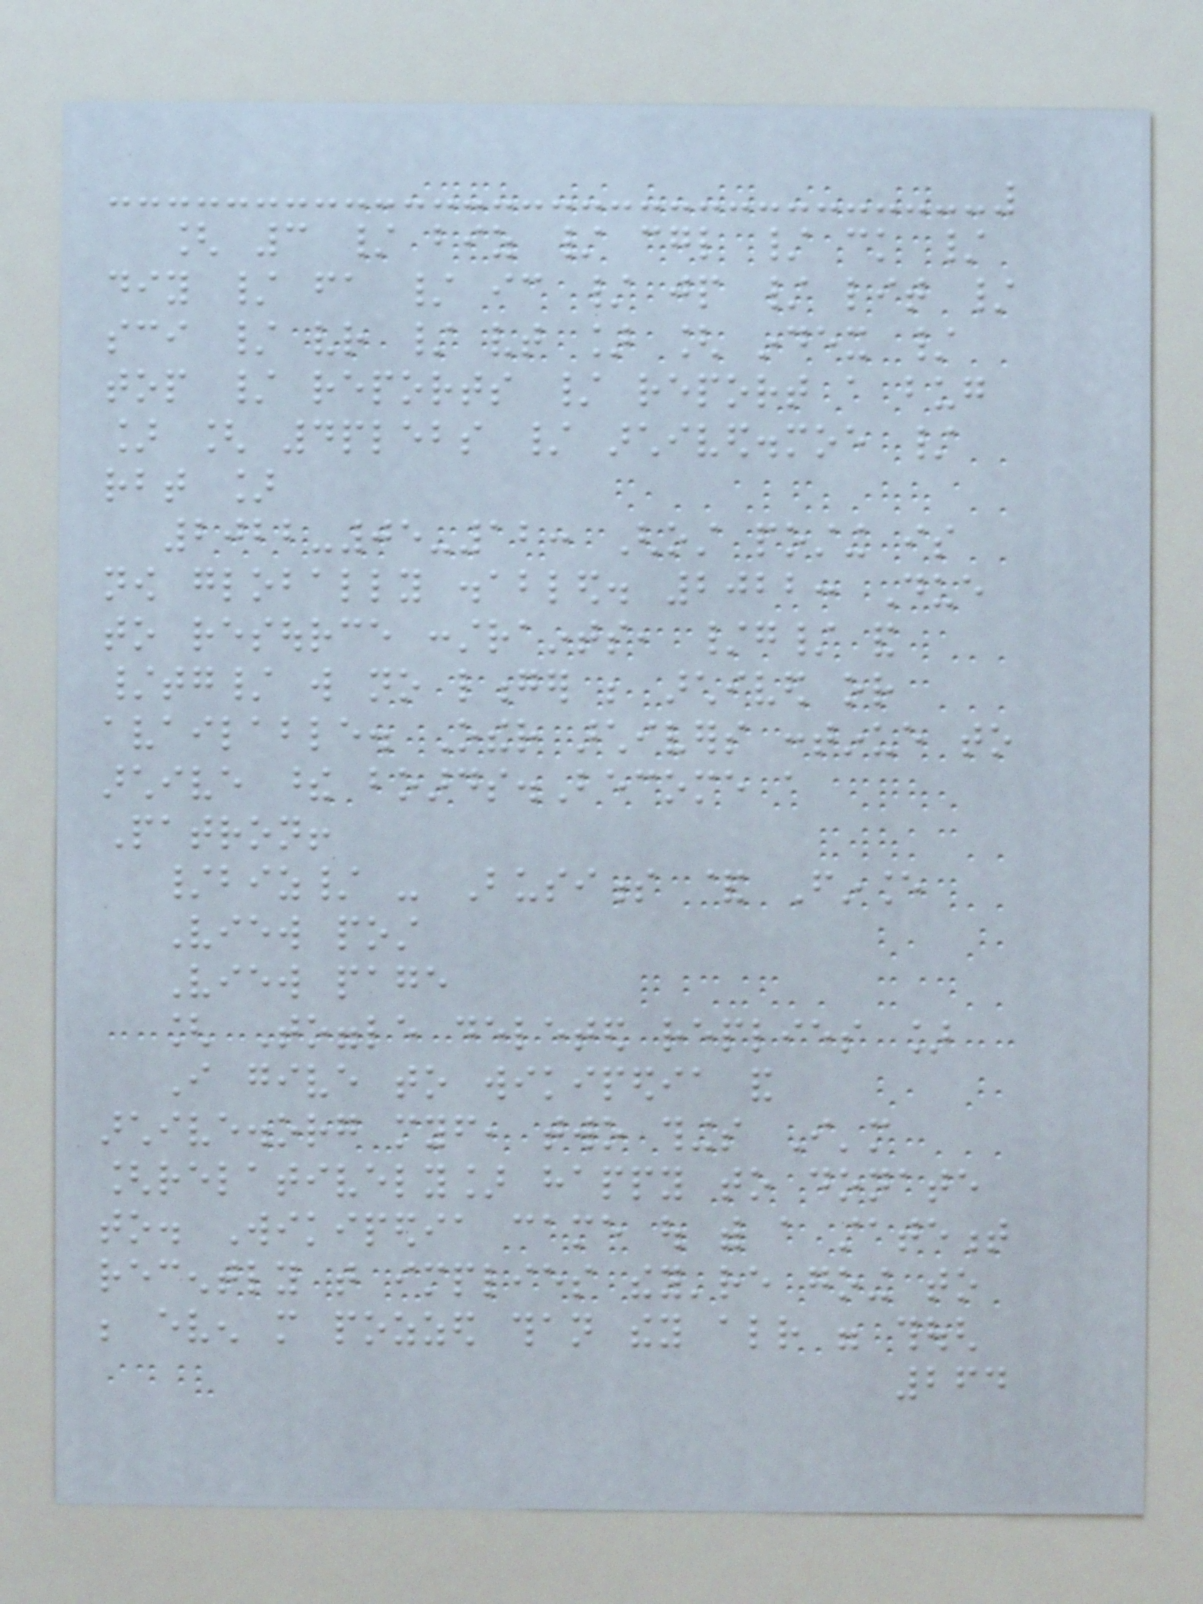[ 3 / biz / cgl / ck /
diy / fa / ic / jp / lit /
sci / vr / vt ] [ index /
top / reports / report a bug
] [ 4plebs / archived.moe /
rbt ]
2022-05-12: Ghost posting is
now globally disabled. 2022: Due
to resource constraints, /g/ and
/tg/ will no longer be archived or
available. Other archivers continue to
archive these boards.Become a
Patron!
/biz/ - Business & Finance
View post
View page
[ Toggle deleted replies ]
I give to wikipedia and
archive.org myself, two things I'm
[relatively] happy to donate
to. Wikipedia came out with a statement
recently that implies they're going to
be even more pozzed than they already were though
264
